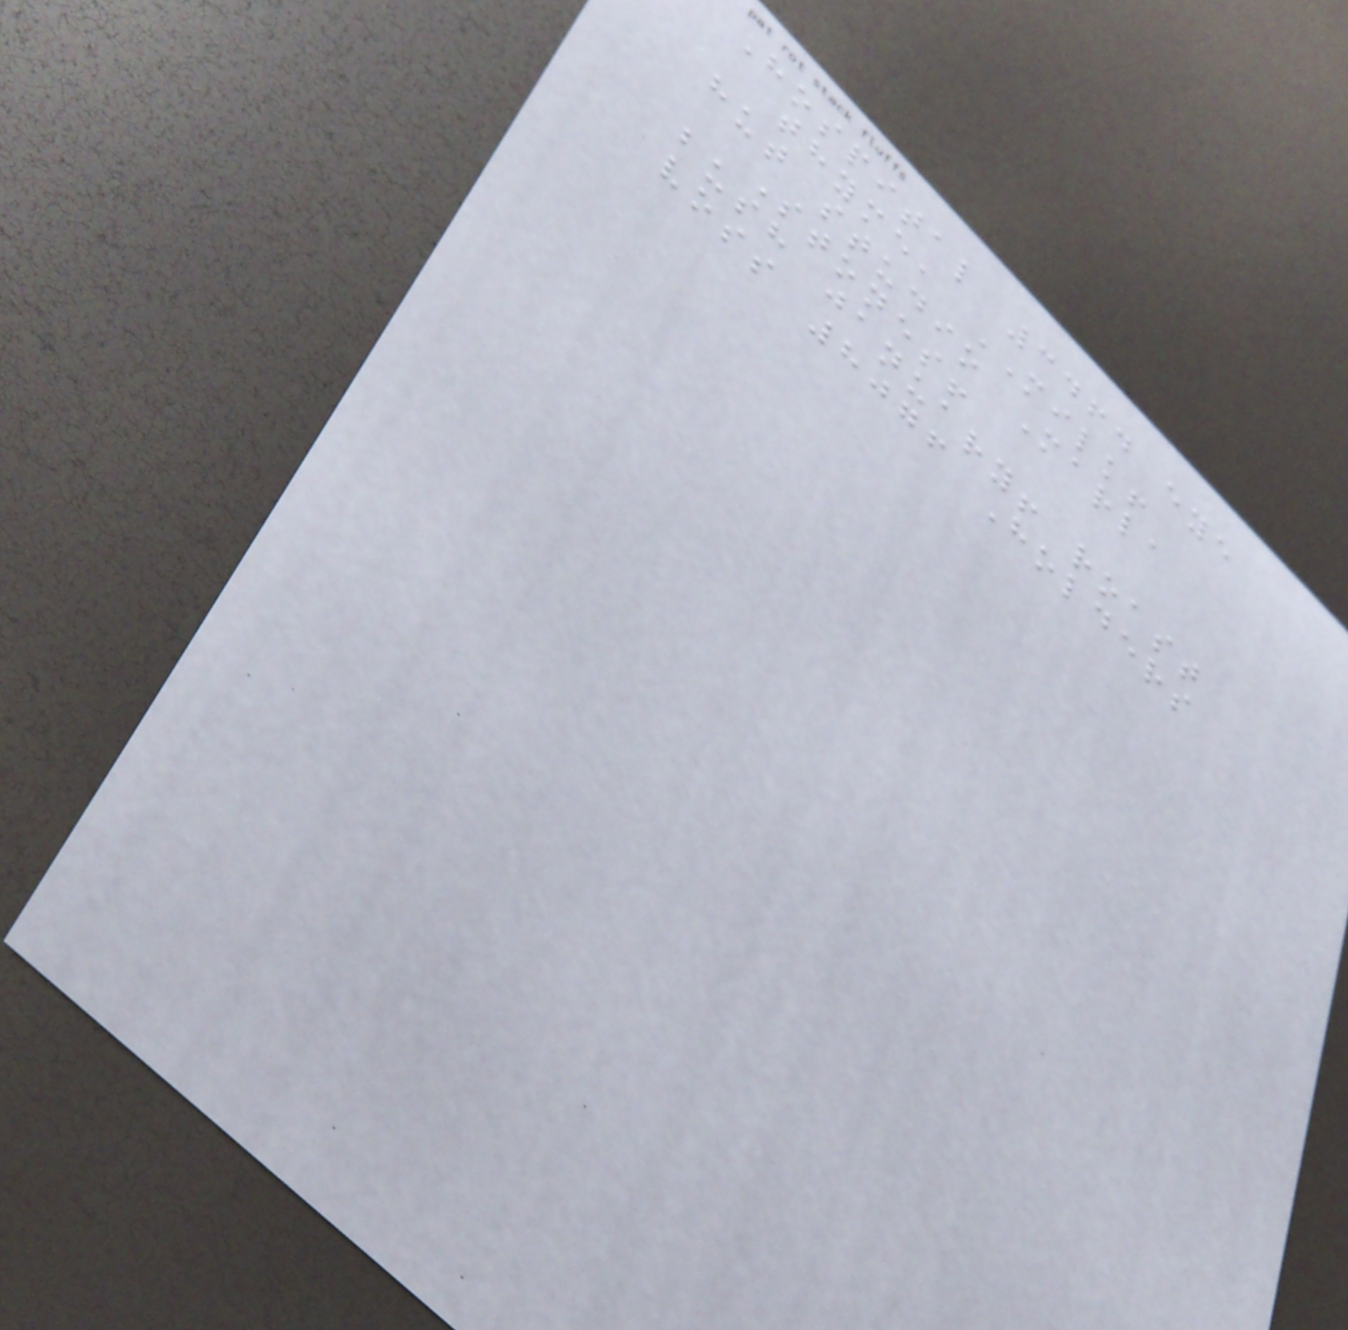Hospital 3464 eye
thyme, MILK!
hut studio Marla
Stones!
bush january! roast
voss 8076 Holders
